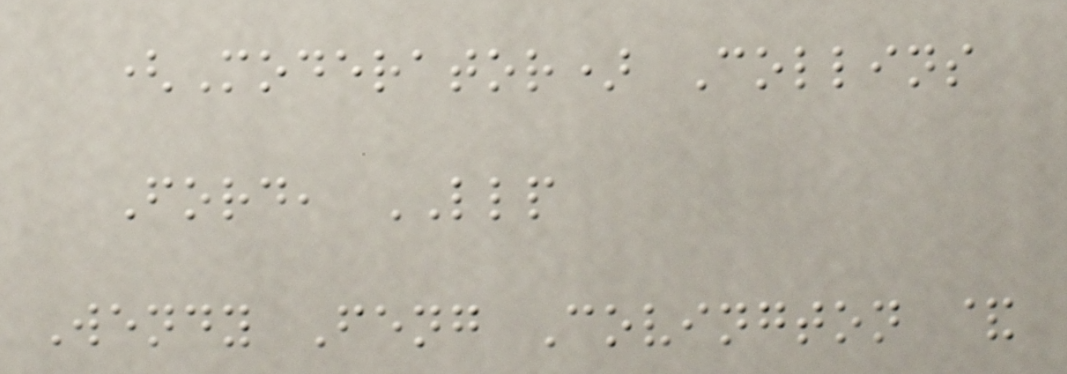(Moderator) Collins
Ford, LLP
Wendy Feng Covington &
